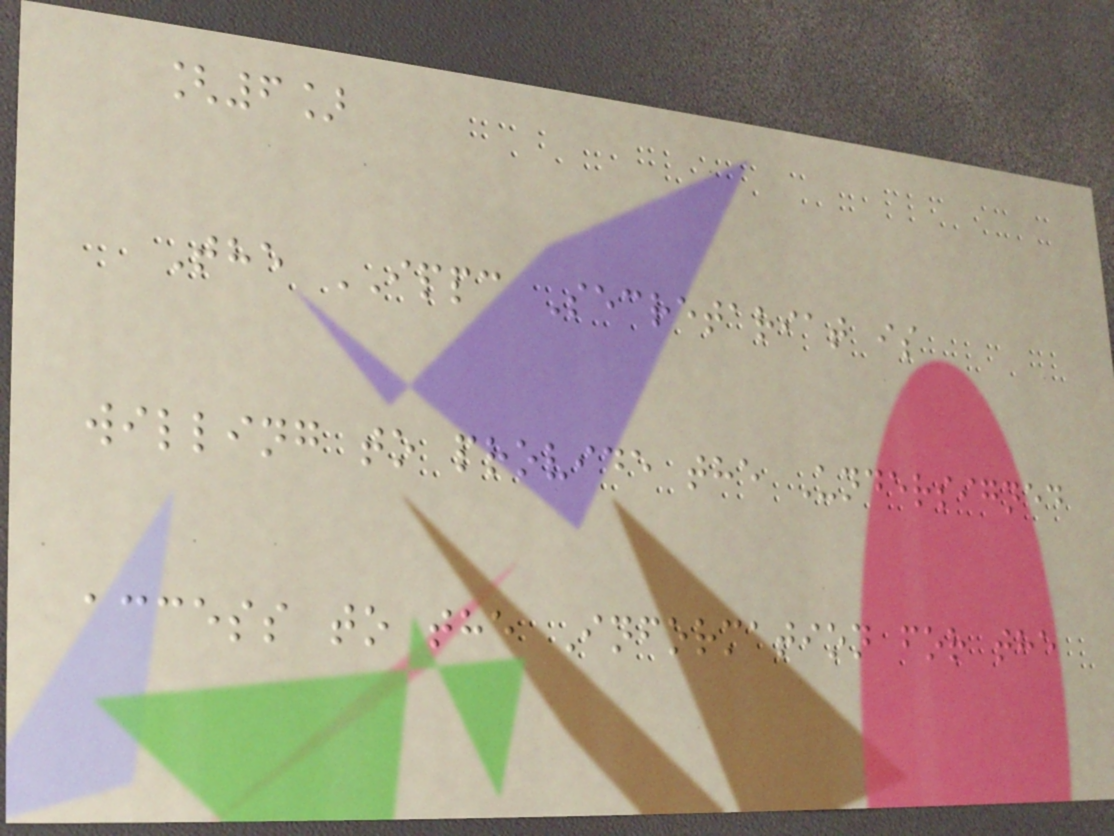[6]
The IPPC Secretariat is
willing to provide the Undersigned
access to the Information for the
